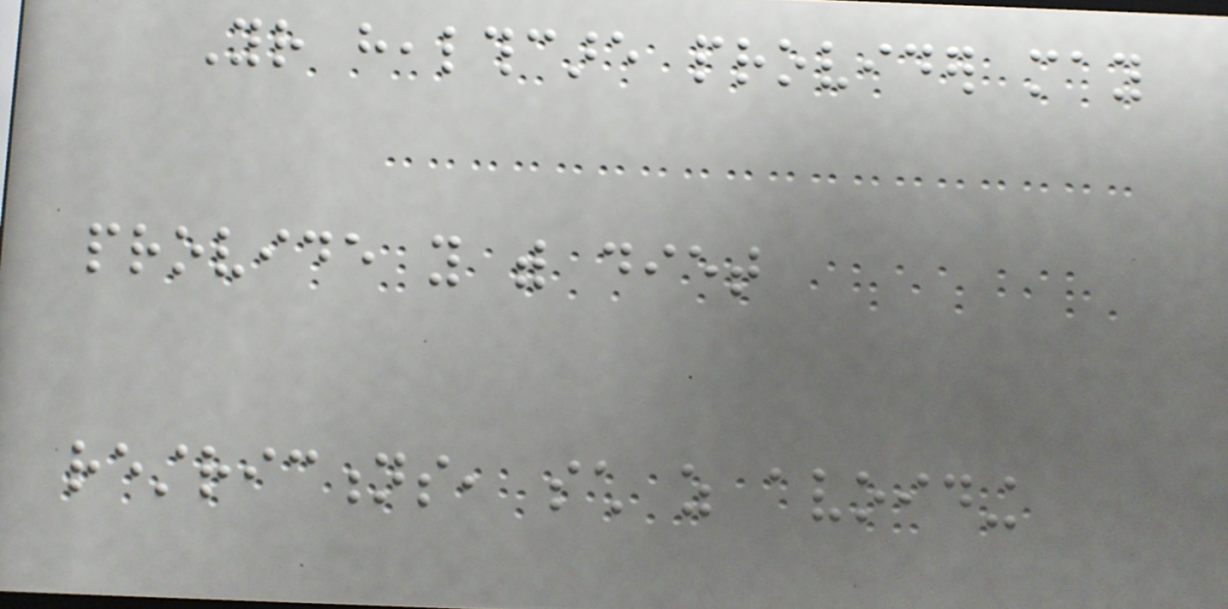Your healthcare provider may
provide you with diet
restrictions, such as avoiding
